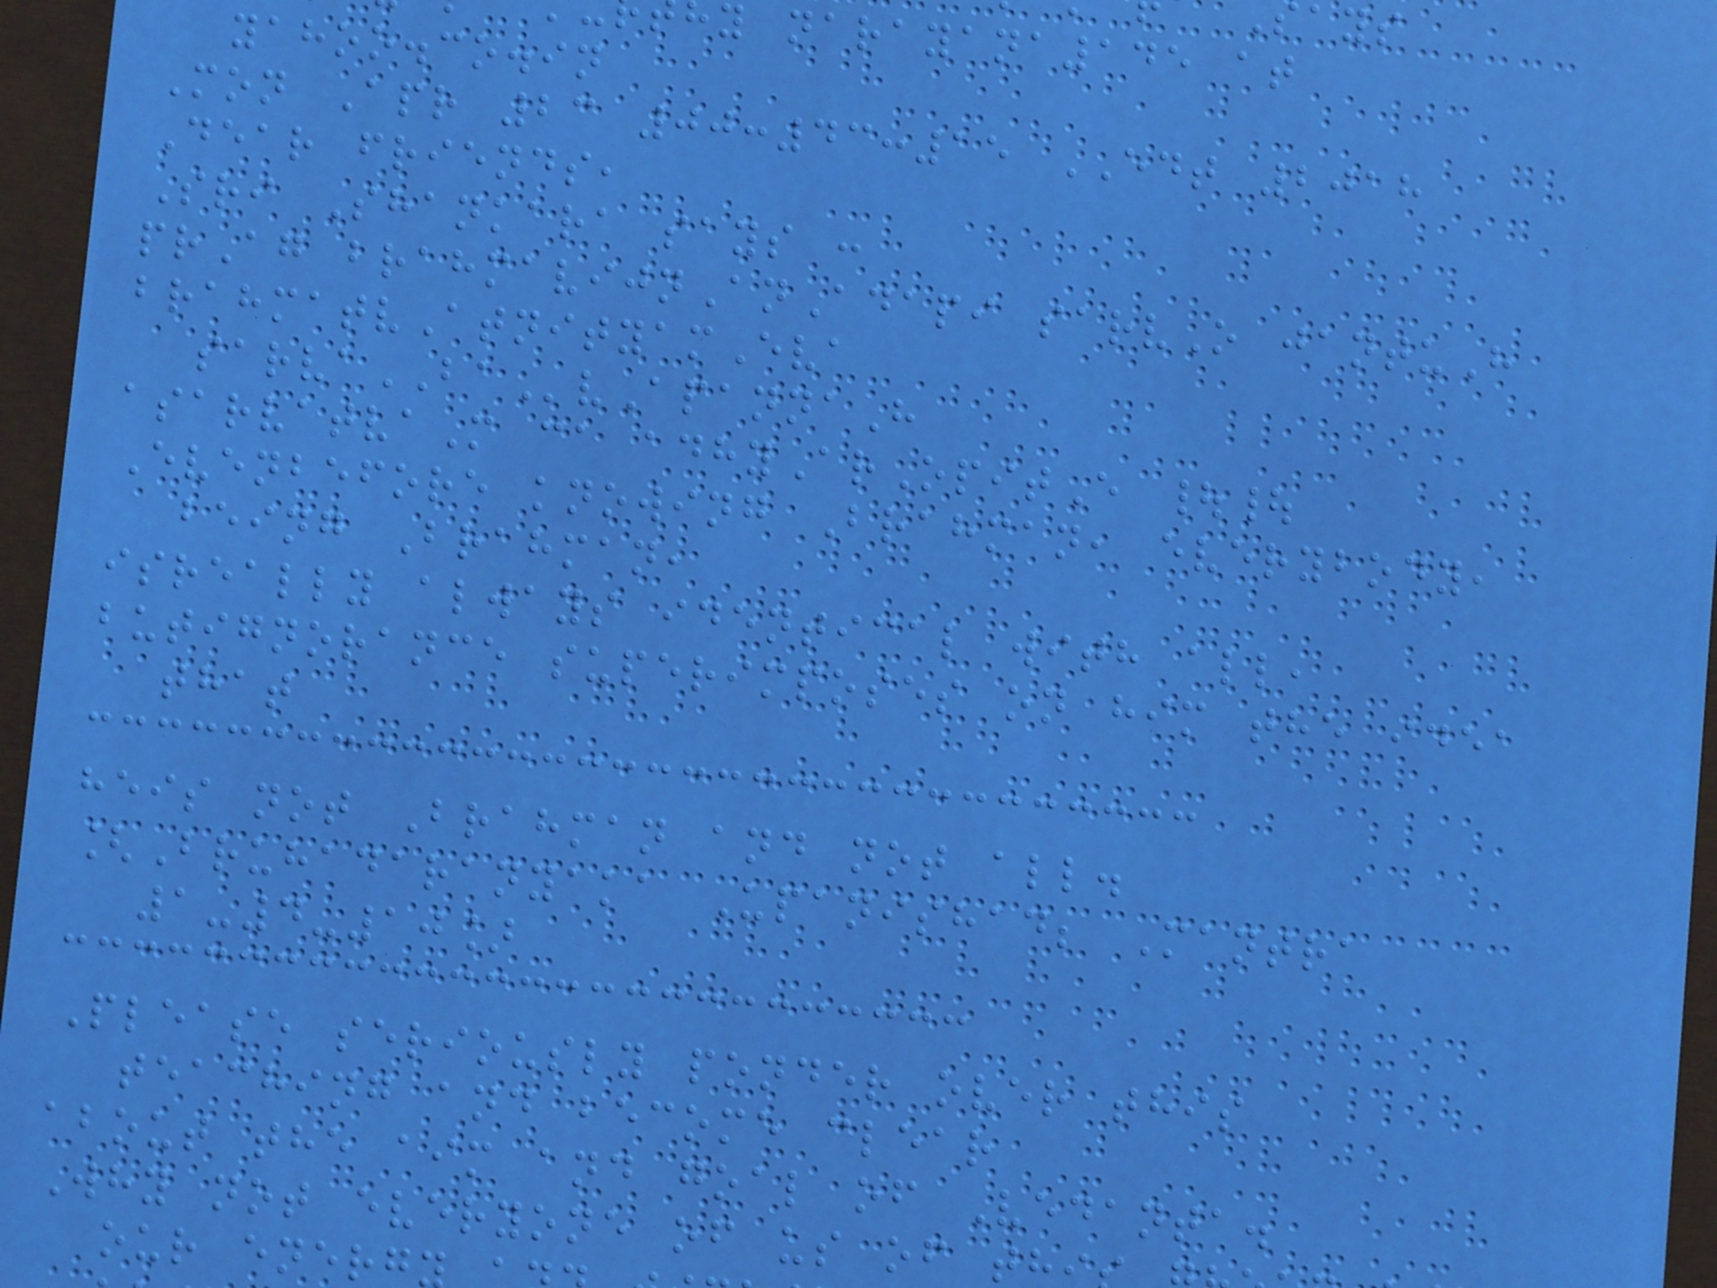y narayana145 at
yahoo.co.in
Mon Apr 23 00:43:15 EDT 2018
Dear friends,
Sri Shankara says :
prAg brahmavijnAnAdapi sarvO jantuH
brahmatvAtnityamEva
sarvaBAvApannaH
asarvatvaM ca adhyArOpitE ||
Evenbefore knowing Brahman, everybody,
being Brahman,
isreally always identical with all,
butignorance superimposes on him the idea
that
heis not Brahman and not all.
[Bruhadaranyaka Upanishad; Mantra
1-4-10]
Please seriously ponder over this
teaching and become clear
about the aim and goal of Vedanta.
Why not everyone of us of th
our energ
